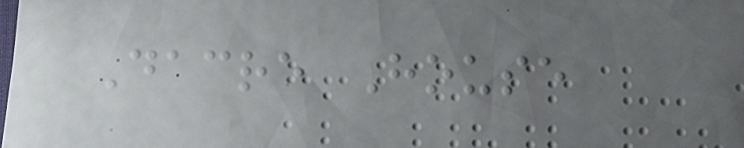Dacre House
